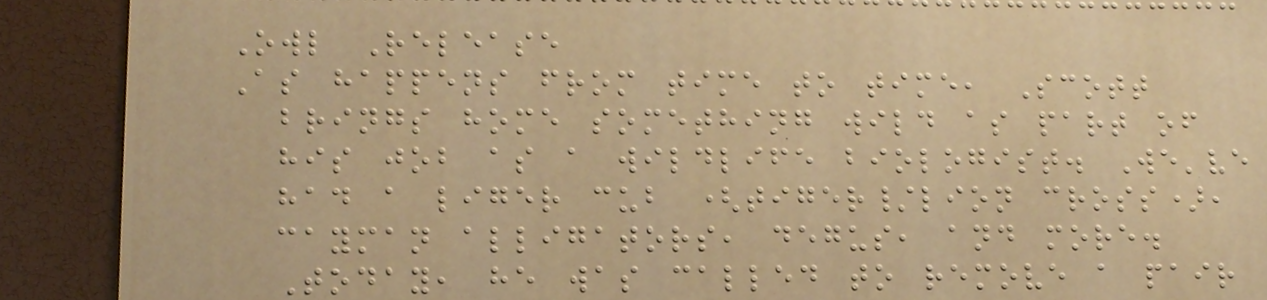Owl Release
As happens from time to time, Scott
brings home something wild as part of
his job as a wildlife biologist. We've
had a liger cub (tiger/lion cross),
cayman alligators, degus, and more.
Today, he was called to remove a pair
